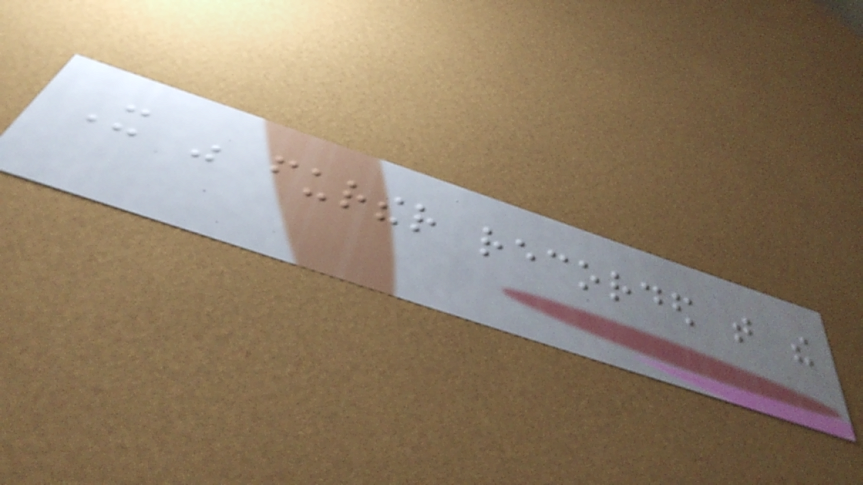It was further recorded that the
